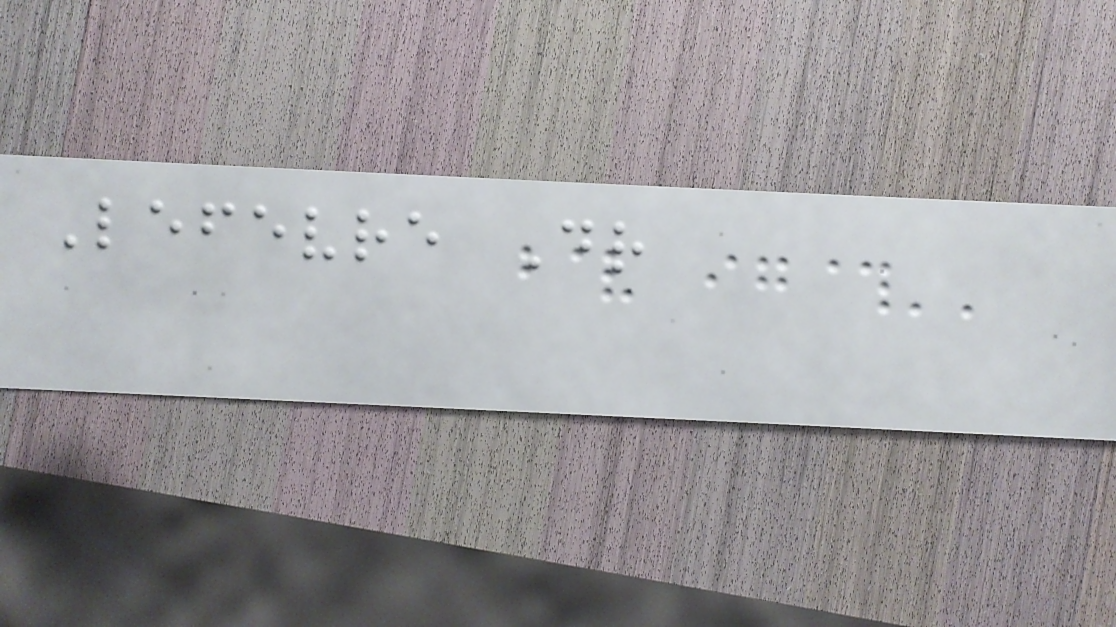Lefevre Dr
